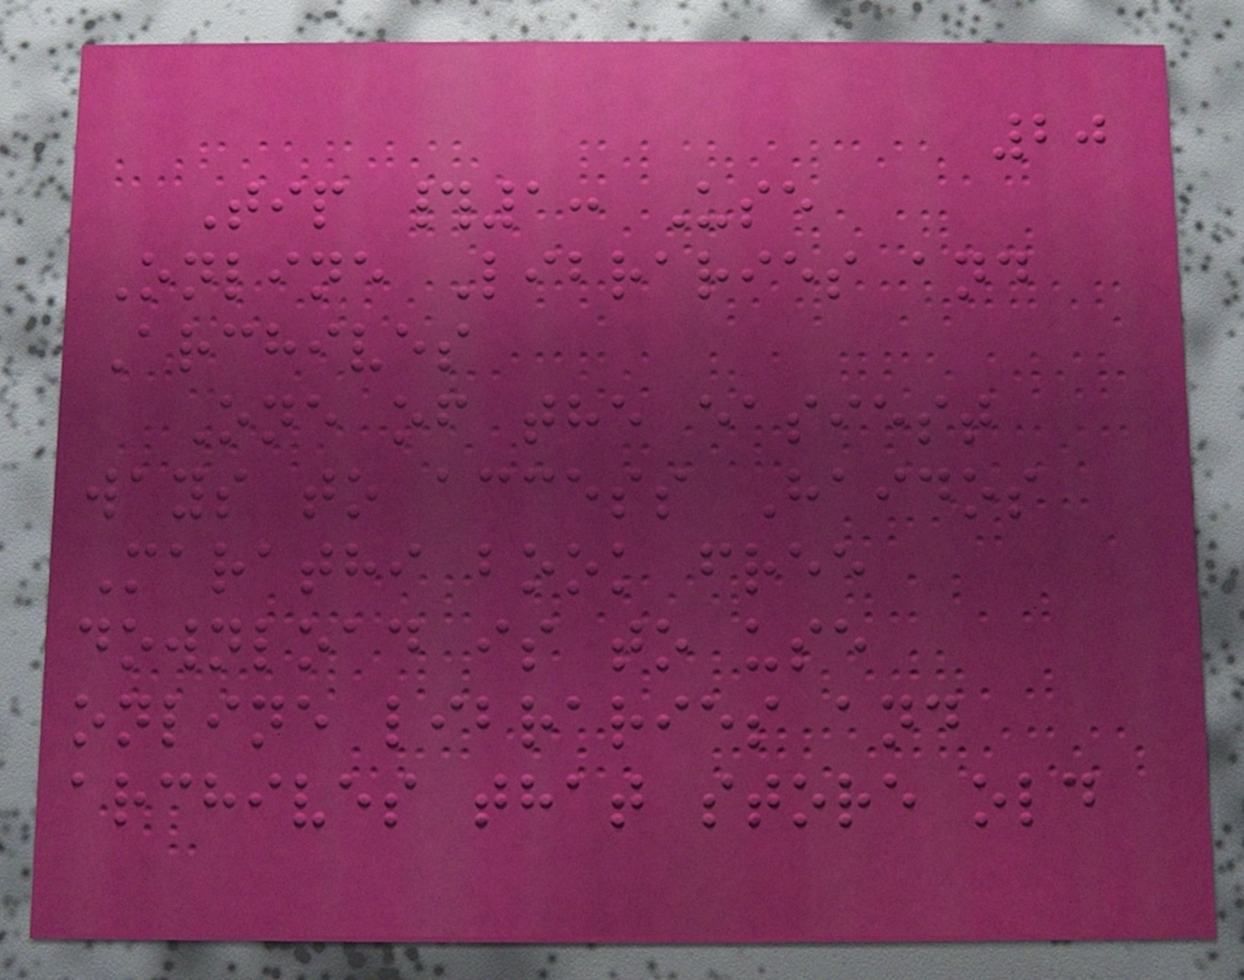20
Tip #1: Use
Online Libraries and
Archives
One of the easiest
ways to access Haidos
Marathi book free
download is to use
online libraries and
archives that store old
